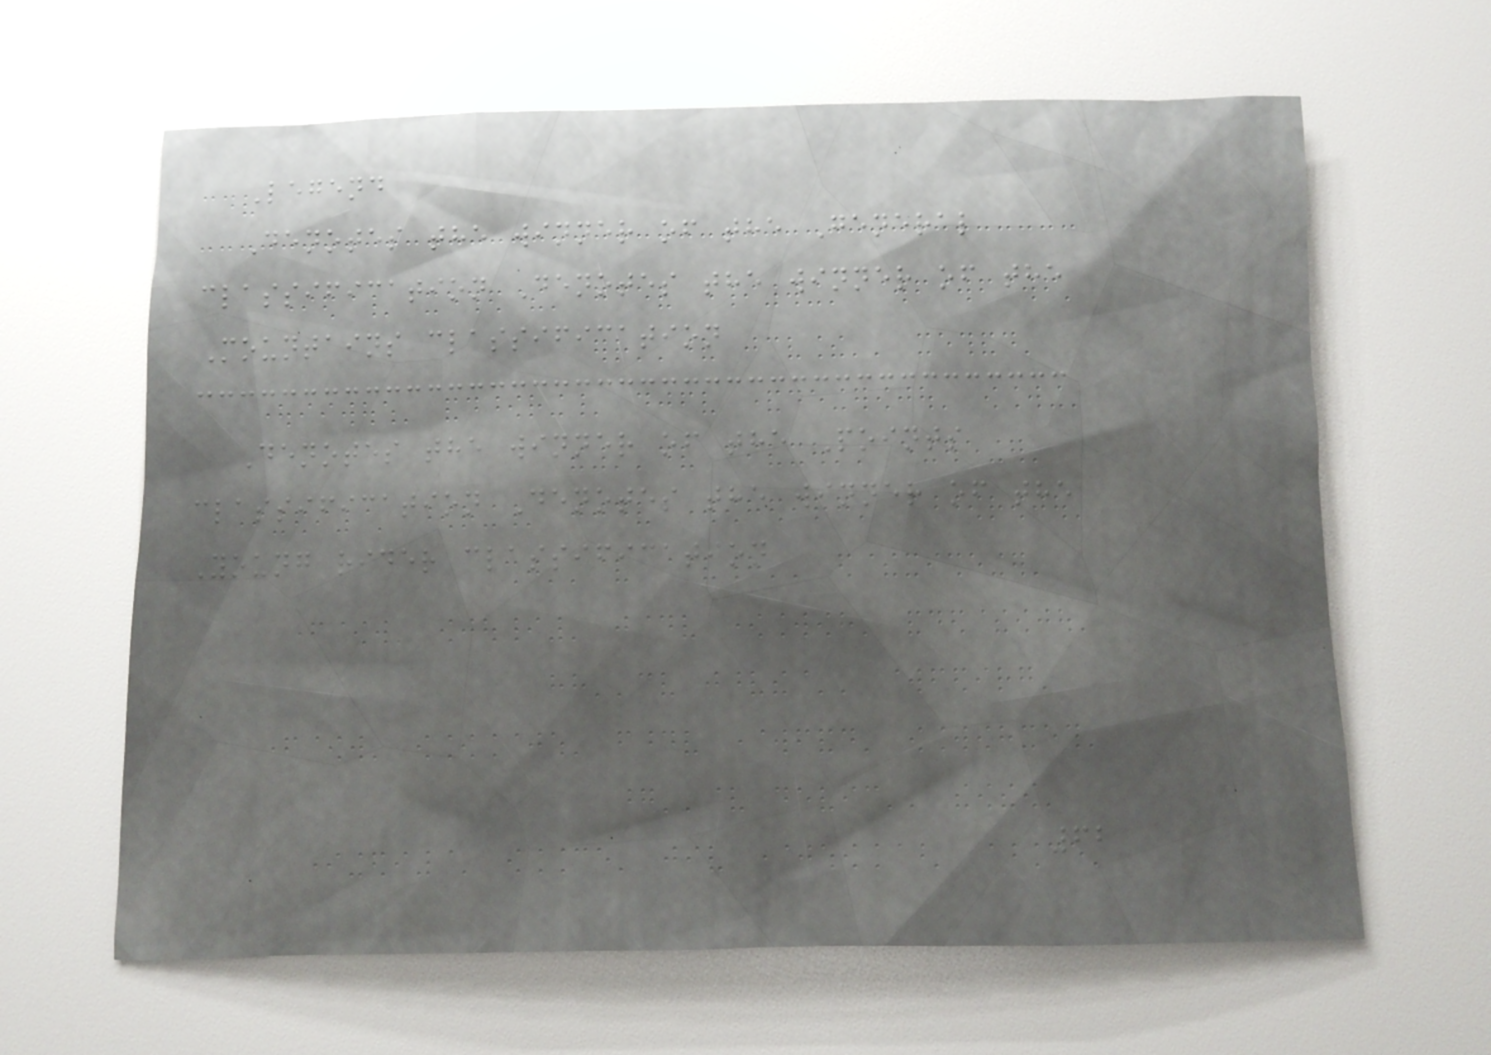Legend
Denotes the winner of the General
classification Denotes the winner of the
Mountains classification
Denotes the winner of the Points
classification Denotes the winner of the
Young rider classification
62
